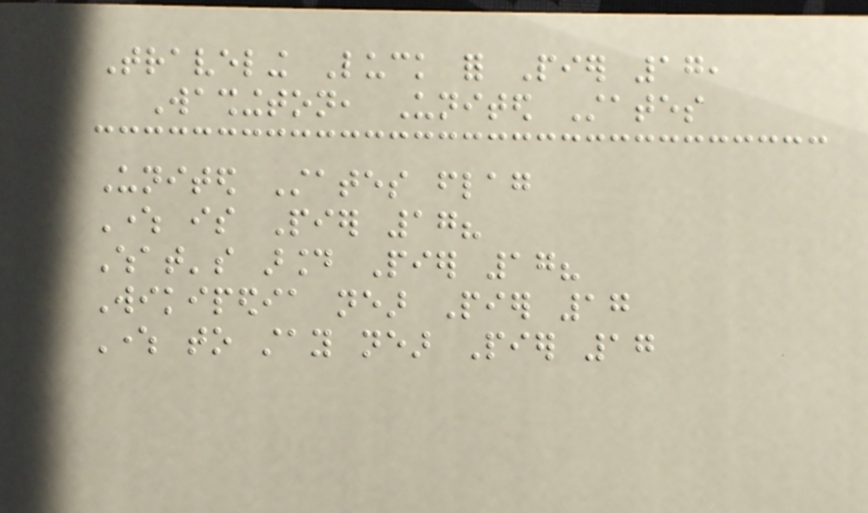Traveling Luck for Pier 17,
Washington, United States
United States flag
Where is Pier 17?
What's around Pier 17?
Wikipedia near Pier 17
Where to stay near Pier 17
